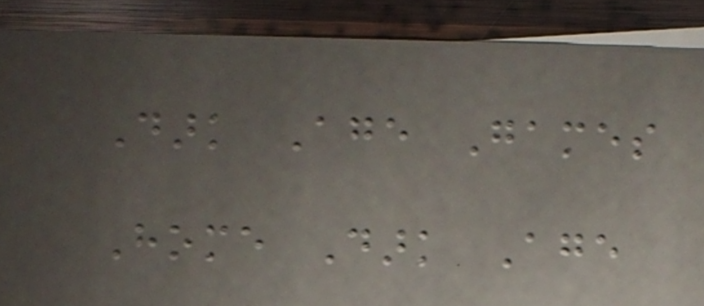Dark Age Games
Home Dark Age
